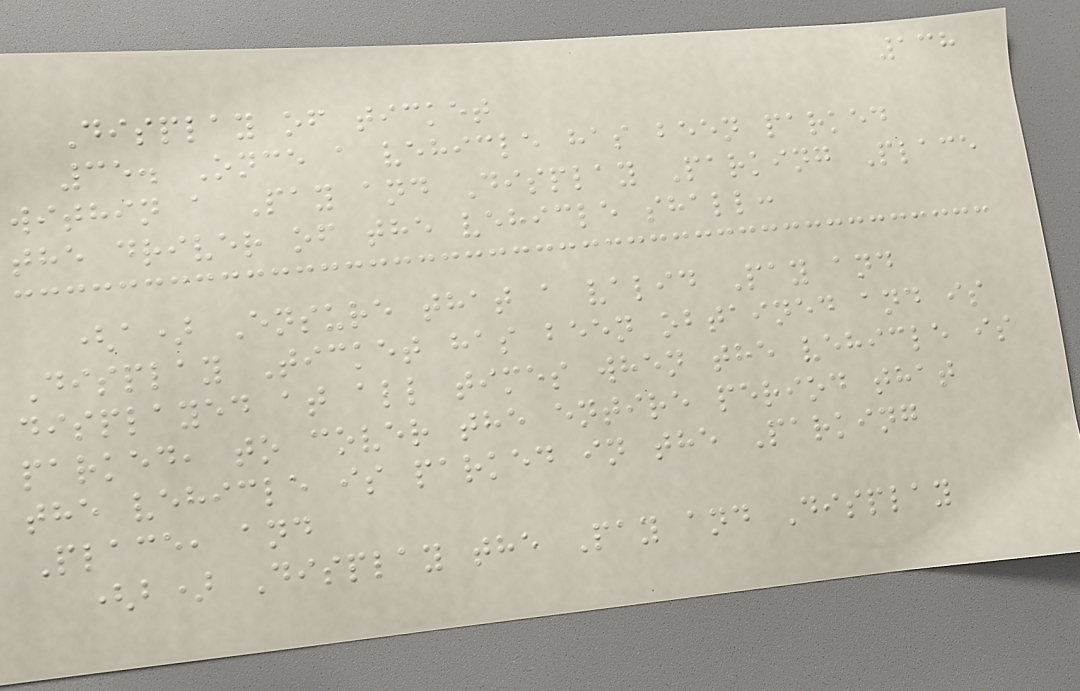138
Display of ticket
35. Once a vehicle has been parked
within a Pay and Display Parking Place
the driver of the vehicle shall:
(a) Ensure that a valid Pay and
Display Ticket has been obtained and is
displayed at all times when the vehicle is
parked, to cover the entire period that
the vehicle is parked in the Parking
Place, and
(b) Display the Pay and Display
